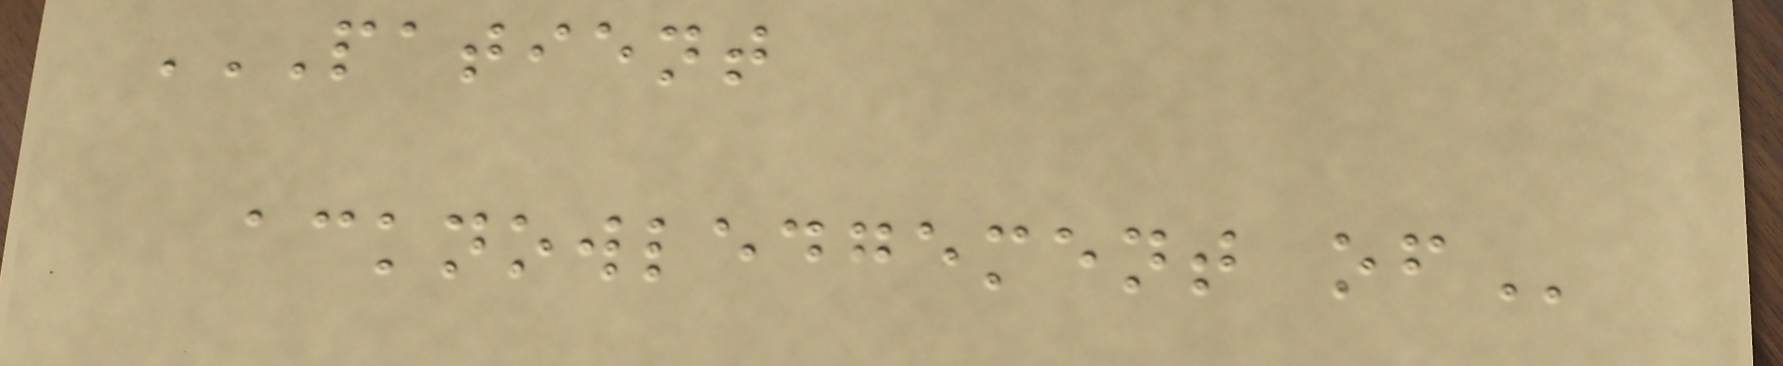PATIENT
ACKNOWLEDGEMENT OF
